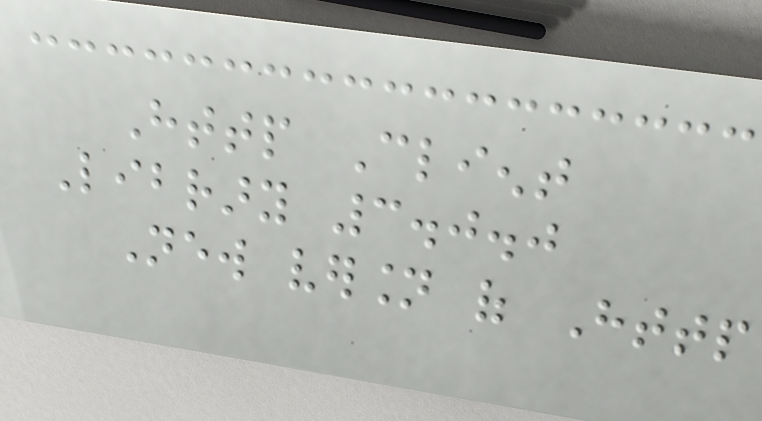Http Client
Library 3.0.0
New version of Http
